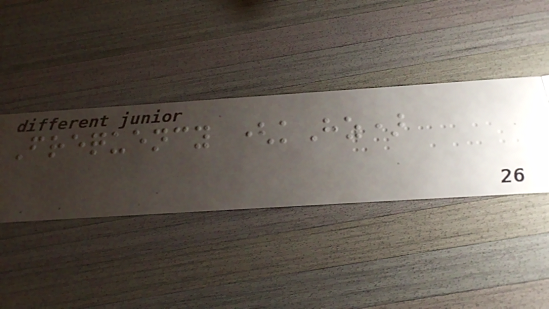Frequency (kHz)
